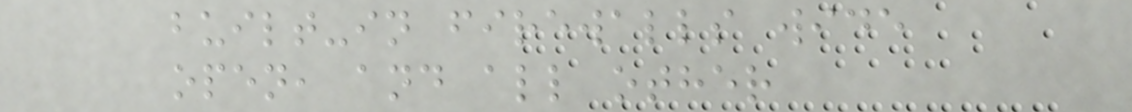built-in firewalls wide
open, and all other
